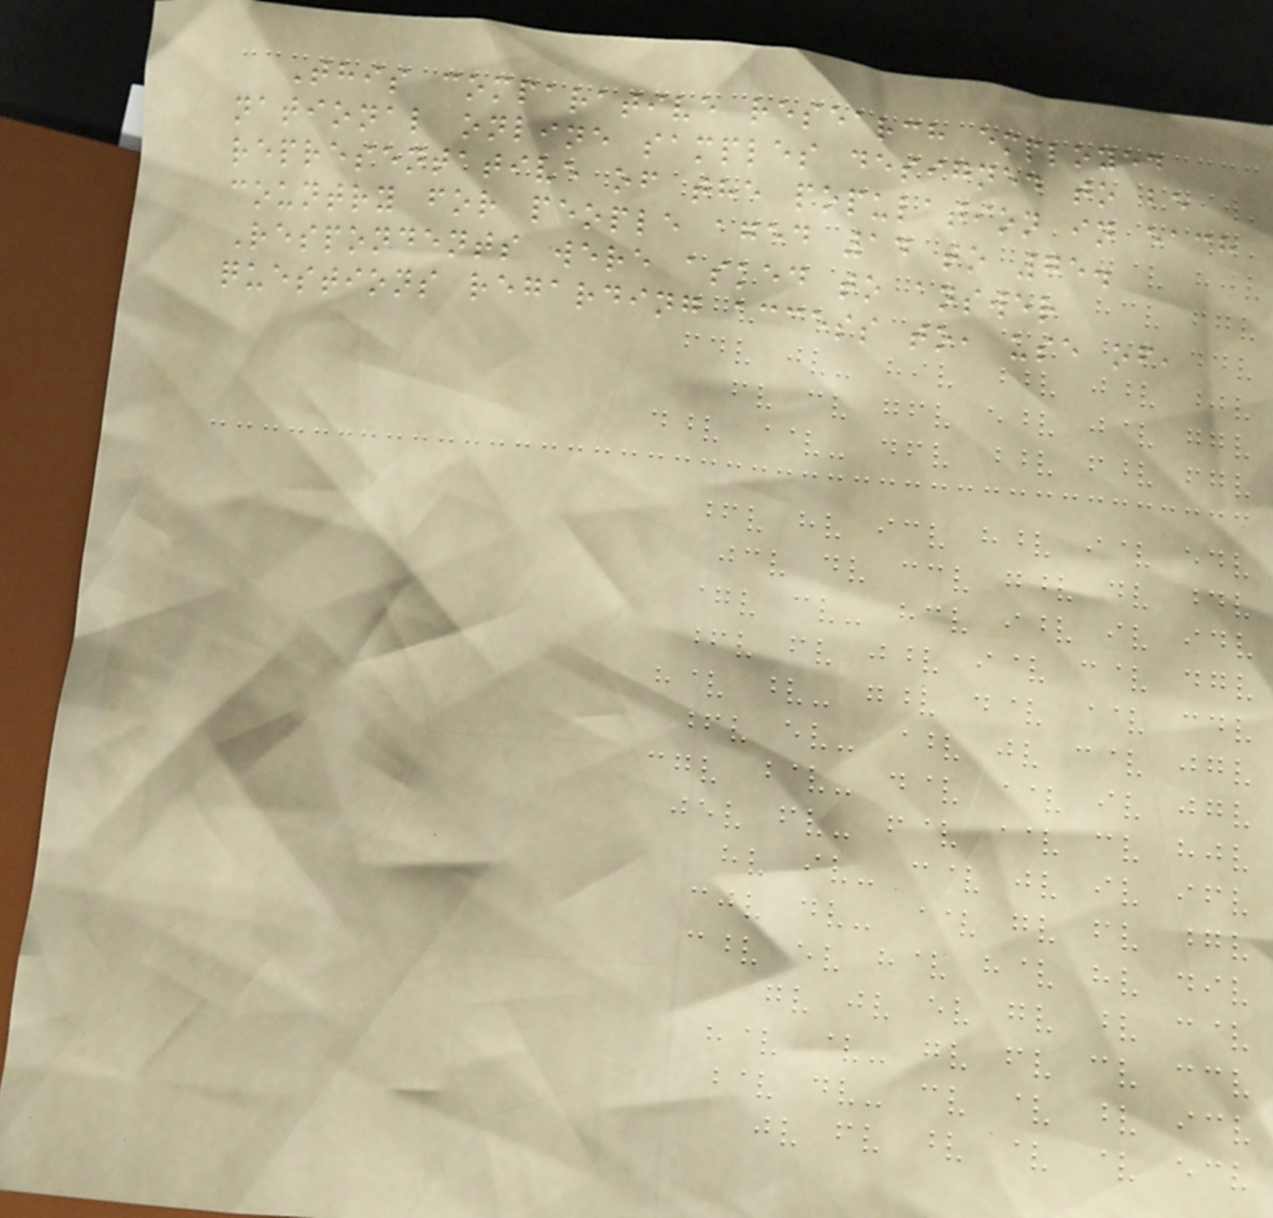This comparative research employed
national online samples designed to be
representative of the population in each
country for people aged 14 to 75.
Respondents were asked to answer
questions regarding access to, use of,
